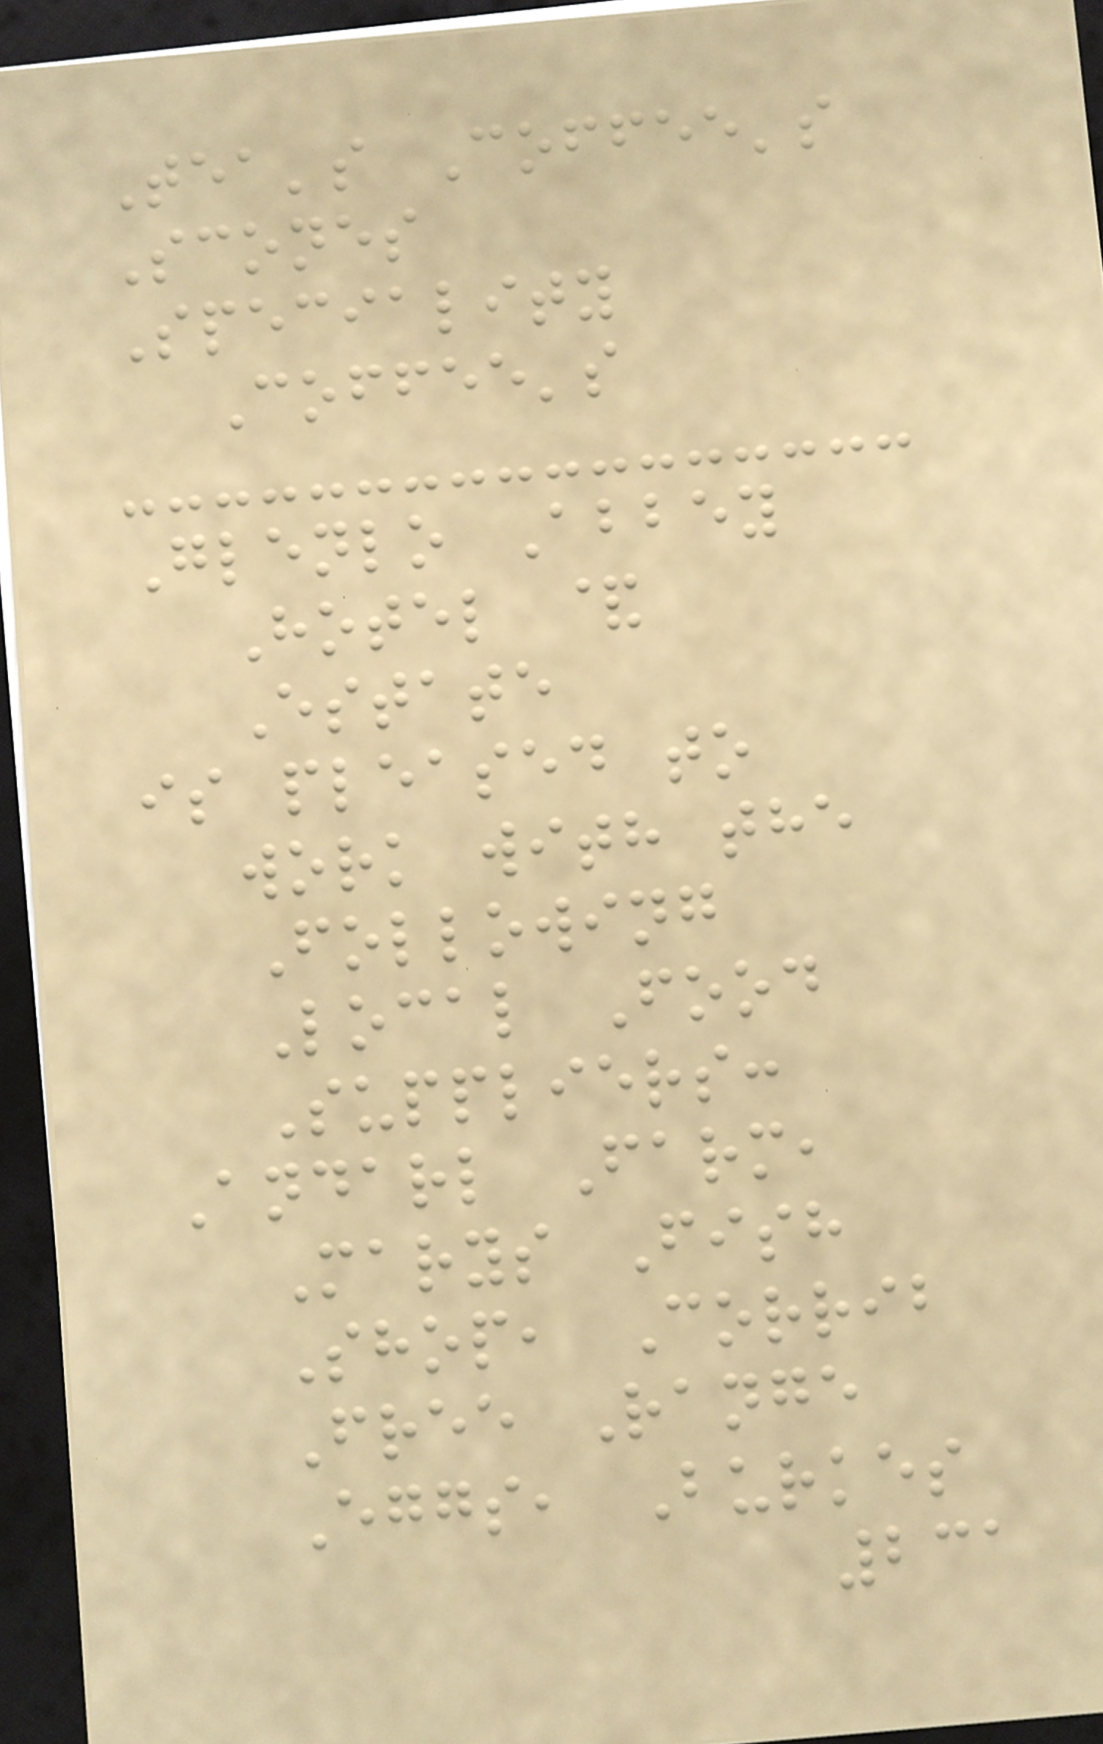Tea's Coffee's
Scones
Speciality
Coffee's
Glenlo Abbey
Hotel &
Estate
is pleased to
work with the
Following
Local Food
Suppliers:
Andarl Farm,
Marys Fish
Shop, Corrib
Free Range
Eggs, Burkes
231
